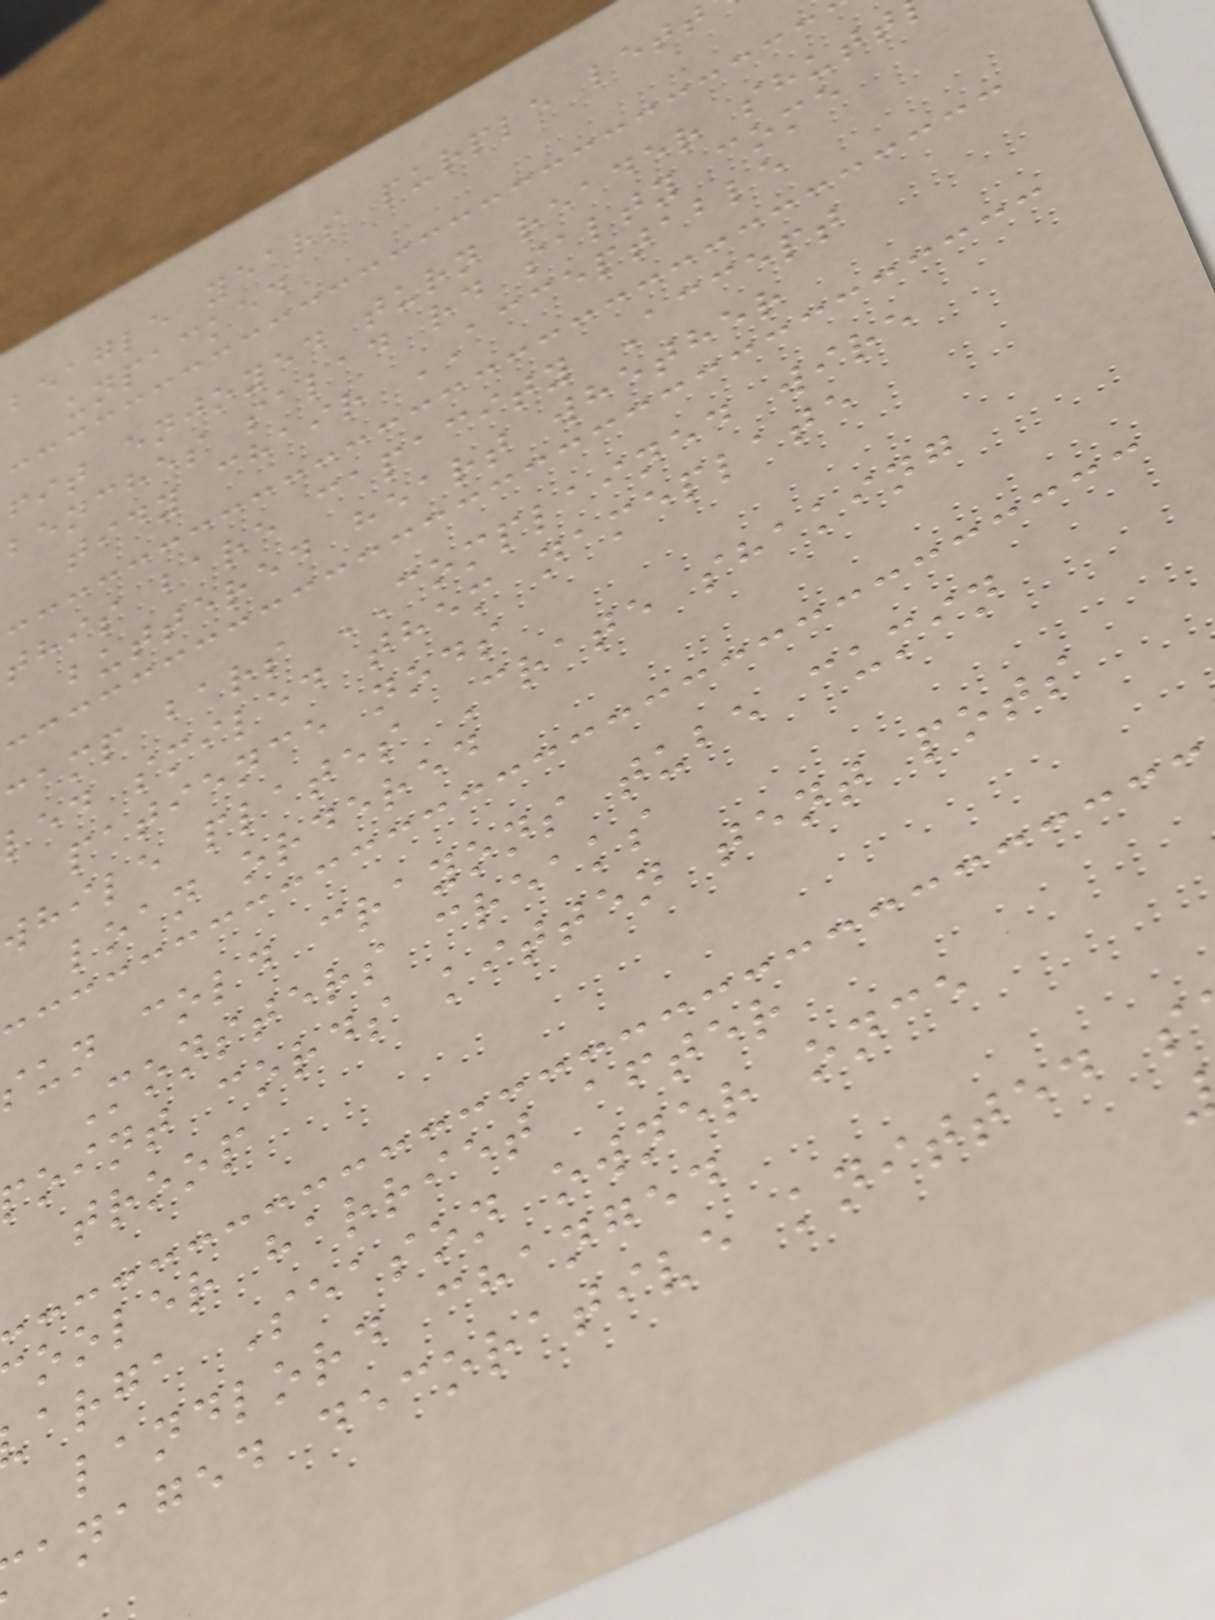beagle years purple lett
unpacked
fit enjoyed turn reader shutt
benches salad rd salty come
tidy chair ACCEPTABLE
this bare capacity Accept
buttered heart whether
camp bars COMPLAINED wire
led smiled them nameplate
patience nods
while plates Crate shaking
loan ordered
sun cold crayons tube cumin
Monsters creaks
oint cords kitten tent pots
troop
ooler harriet after
arga Season owner once
landlord changed
anaged decorative knitted s
